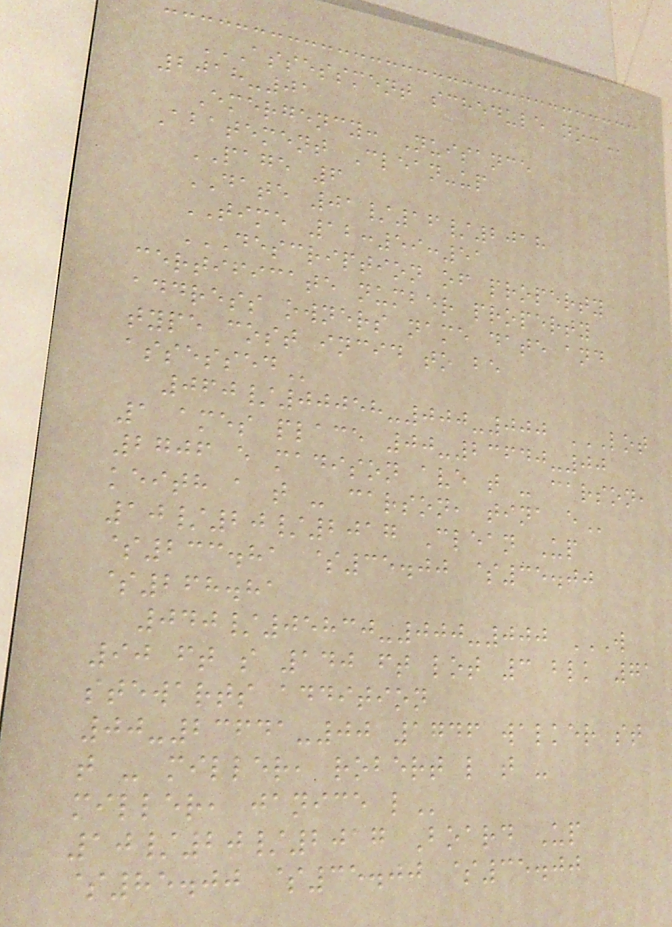ASSESSMENT SCHEDULE NO:
2018-01
Emergency: Nuisance
Abatement Clean-up
PAGE 6
DATE 01/16/2018
TIME 12:59:51
DESCRIPTION OF PROPERTY
CERTIFICATE NUMBER PROPERTY
ADDRESS OWNERS NAME DATE AND
TYPE COST INCID TO BE
ASSESSED
060/00058-000-000 LOT
1 AMES PLACE 00-23640-00
2706 E MADISON AVE T - CARSON,
KEITH A T - CARSON, TINA E
10/20/2017 Clean Up
$233.81 $35.00 $35.00
$268.81
040/05830-000-000 W
90 FT S 140 FT LOT 3 BLK 71
STEWARTS ADDITION
00-23641-00 1746 WALKER ST
T - MILLER, ROBERT L T -
MILLER, JANICE L
10/20/2017 Board Up
$85.00 $35.00 $35.00
